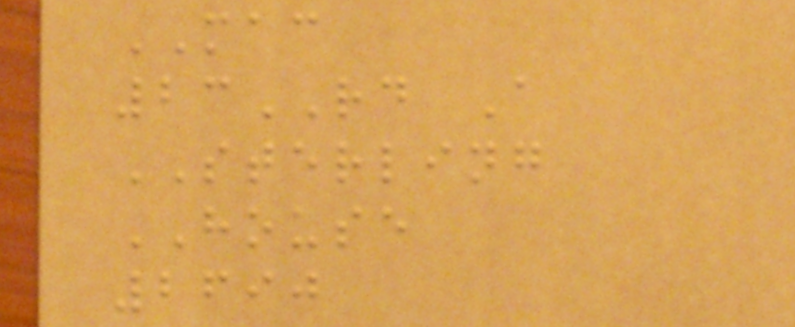MAC
23RD A
STERLING
HOUSE
2690
